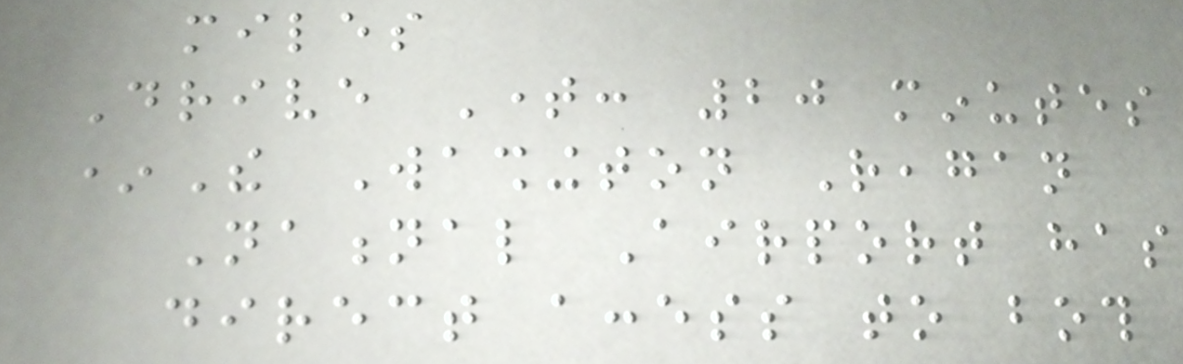miles
Drive Time: 20 minutes
*The Washington Reagan
National Airport has
direct access to both
